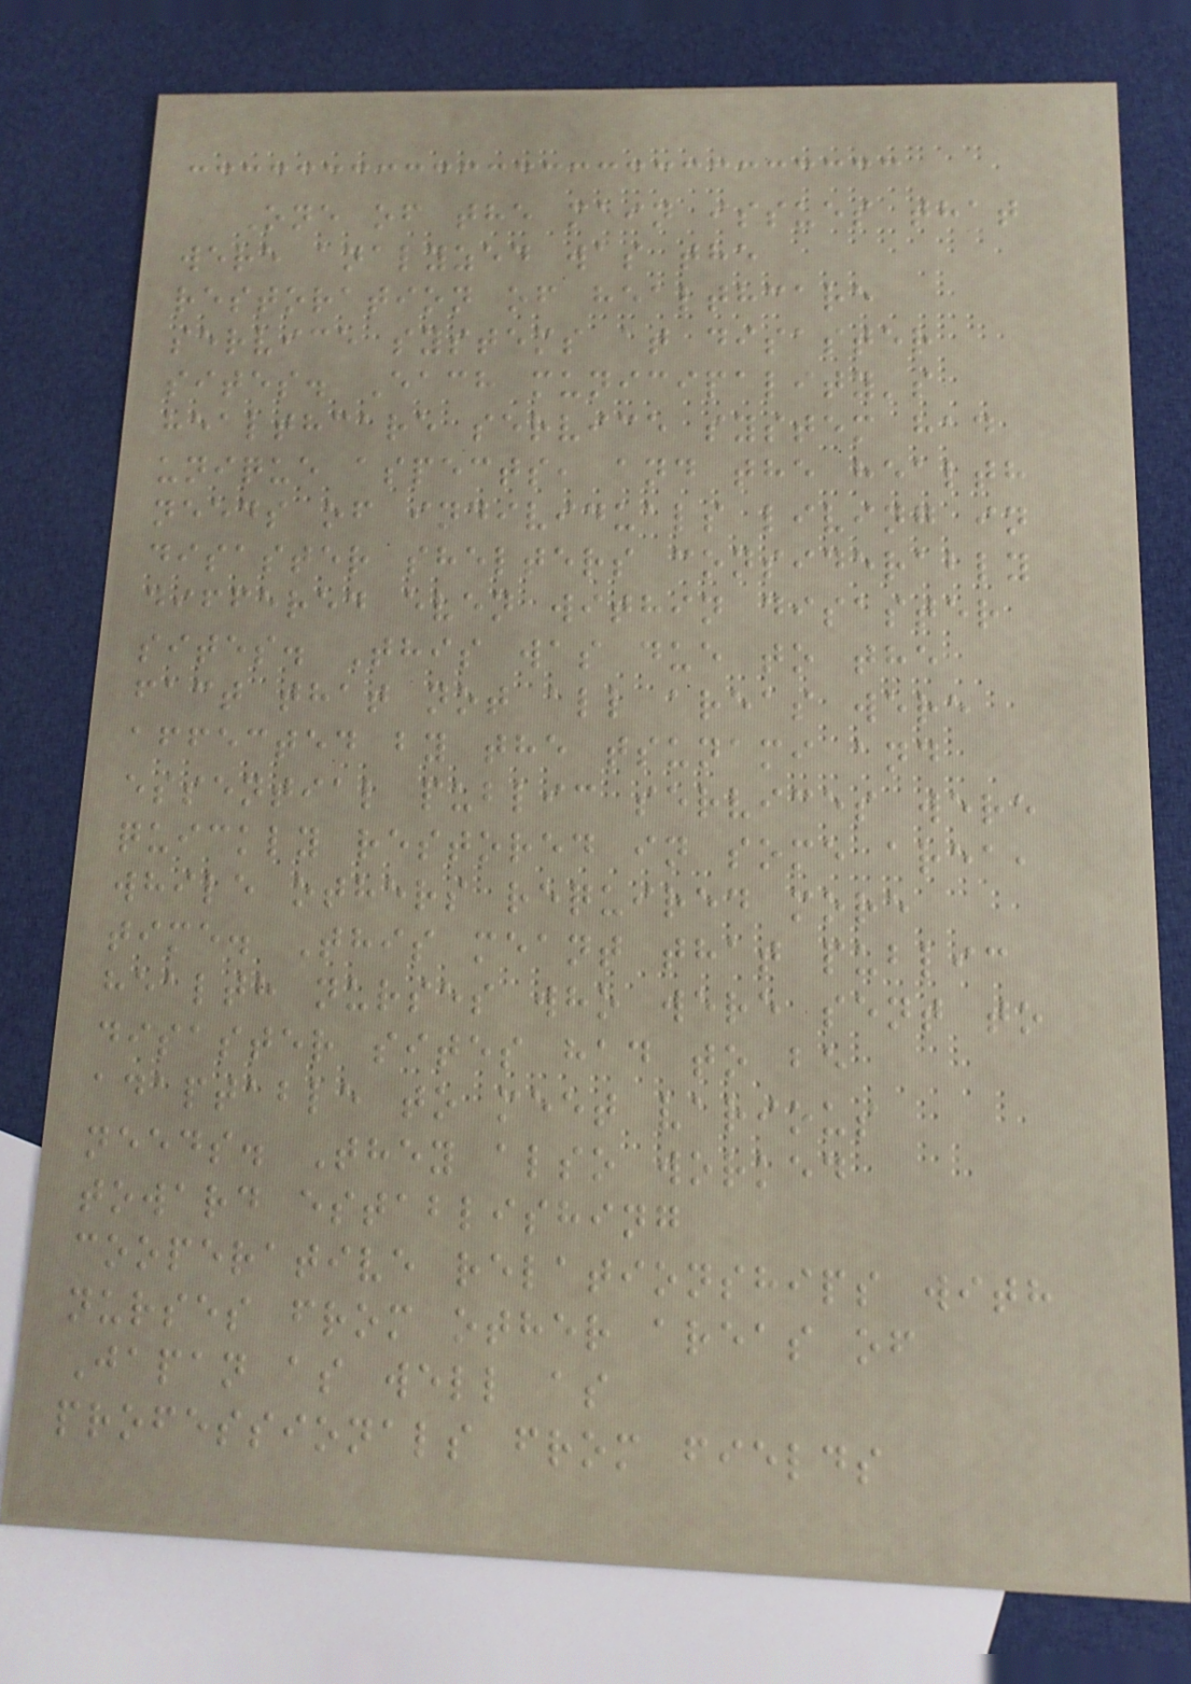One of the main issues that
were analyzed was the
restoration of healthcare
service systems at disaster
sites. Each municipality's
healthcare service system had
unique aspects, and the health
needs of individuals living in
disaster shelters considerably
differed even within disaster
sites. This was due to the
fact that not all areas were
affected by the tsunami and
essential public services were
quickly restored in some area,
while others required more
time. This meant that public
health nurses who were sent to
disaster sites had to be
adaptable to meet various
needs. They also worked
toward establishing
cooperative relationships with
nurses from other areas of
Japan as well as
professionals from fields
